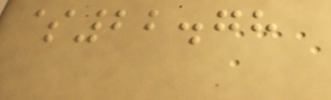$22.78
